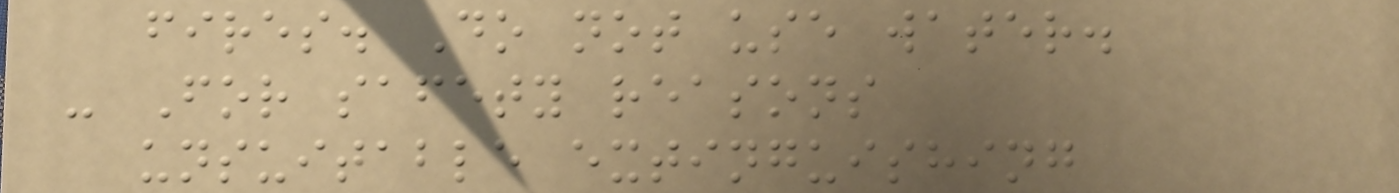fires. Do not use water.
- For safety reasons
unsuitable extinguishing
